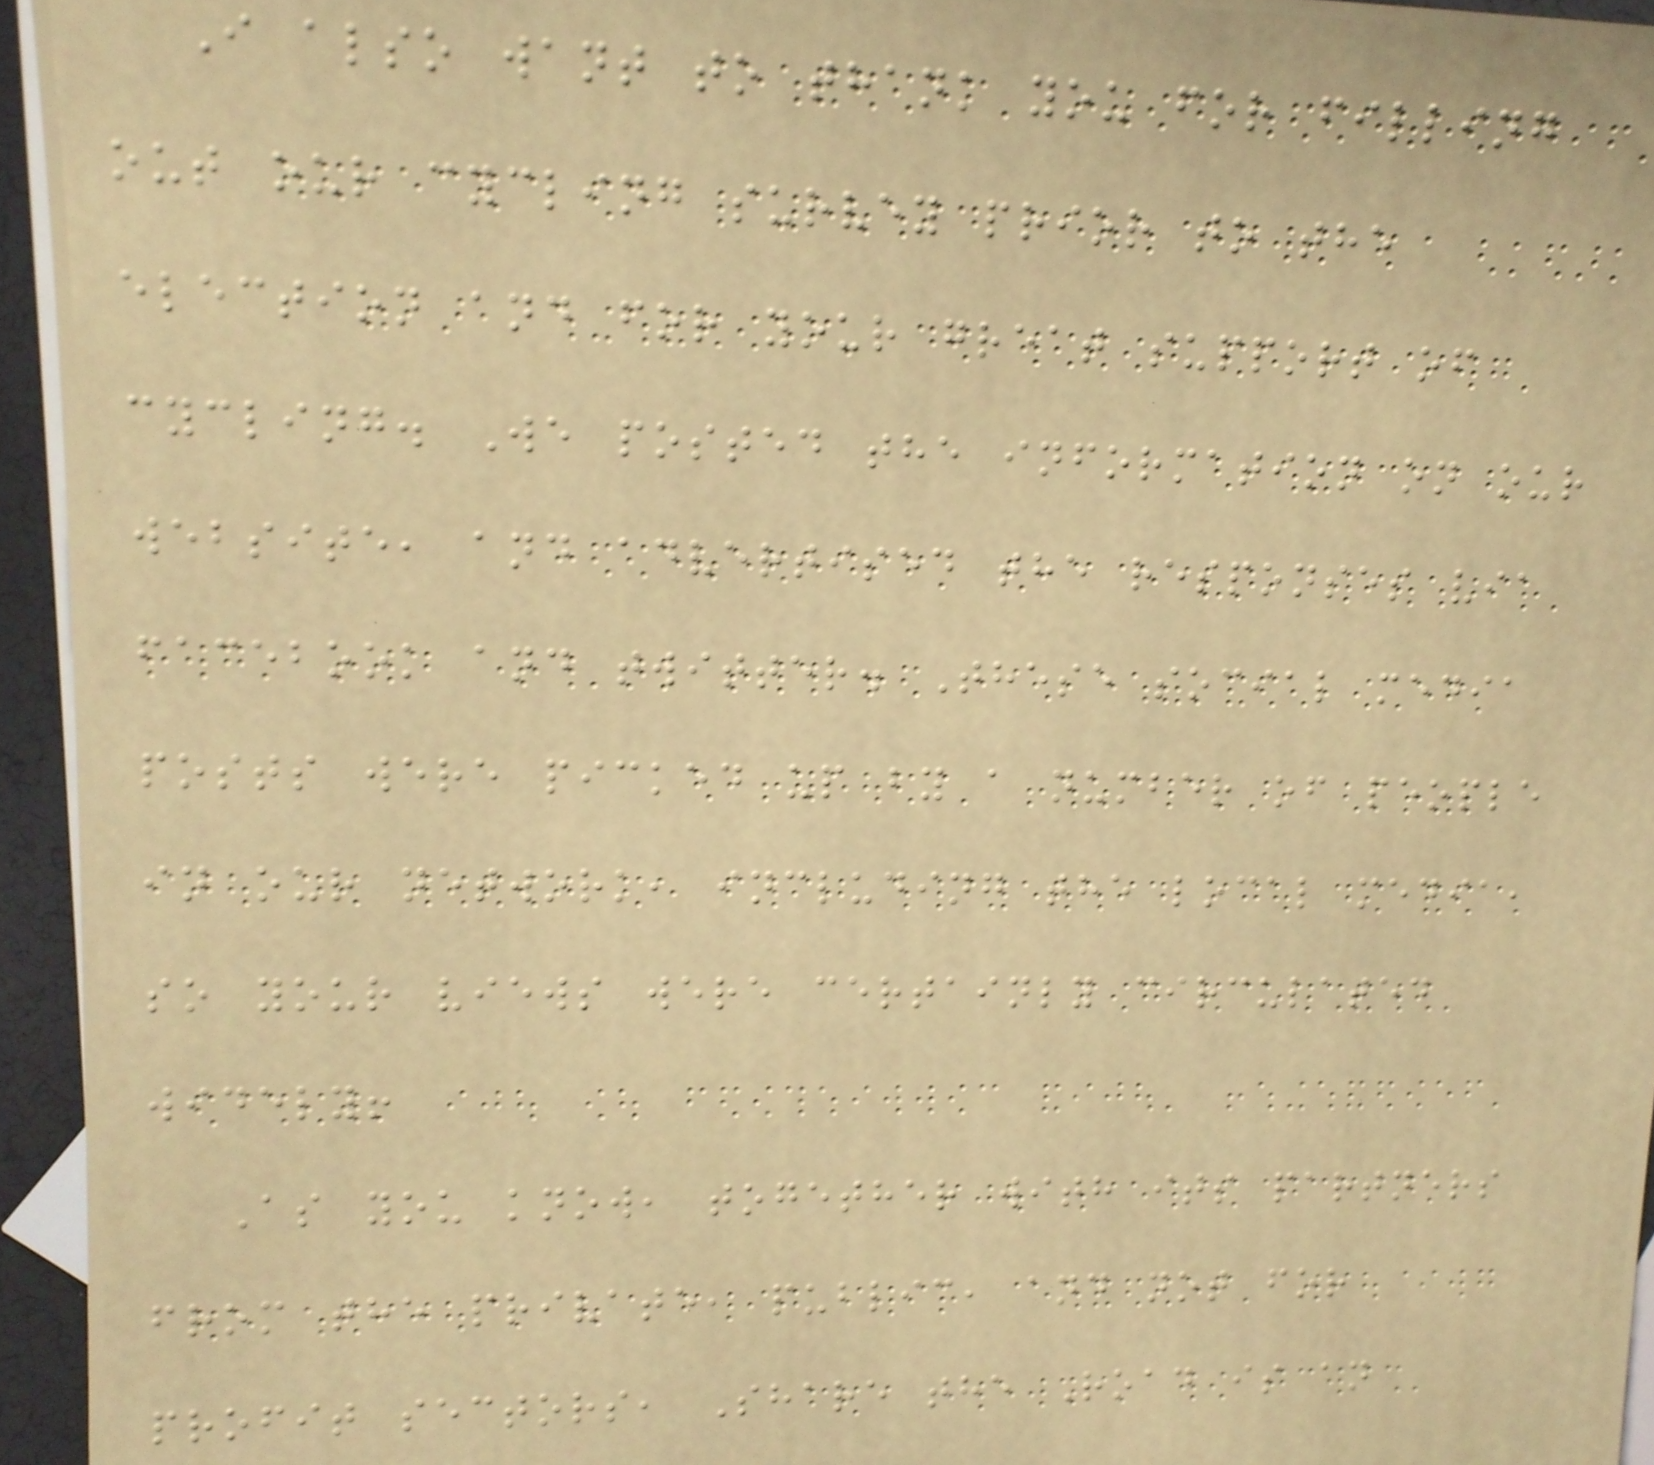I also want to thank you for filling
out our cycling survey prior to the
election and for your great support of
cycling. We posted the information on our
website, and advertised the responses via
facebook and twitter. These social media
posts were picked up by a number of people
in our network, including the local media,
so your views were certainly circulated
widely!
As you know, together with its partners
from the private, public, and not for
profit sectors, Share the Road is an
